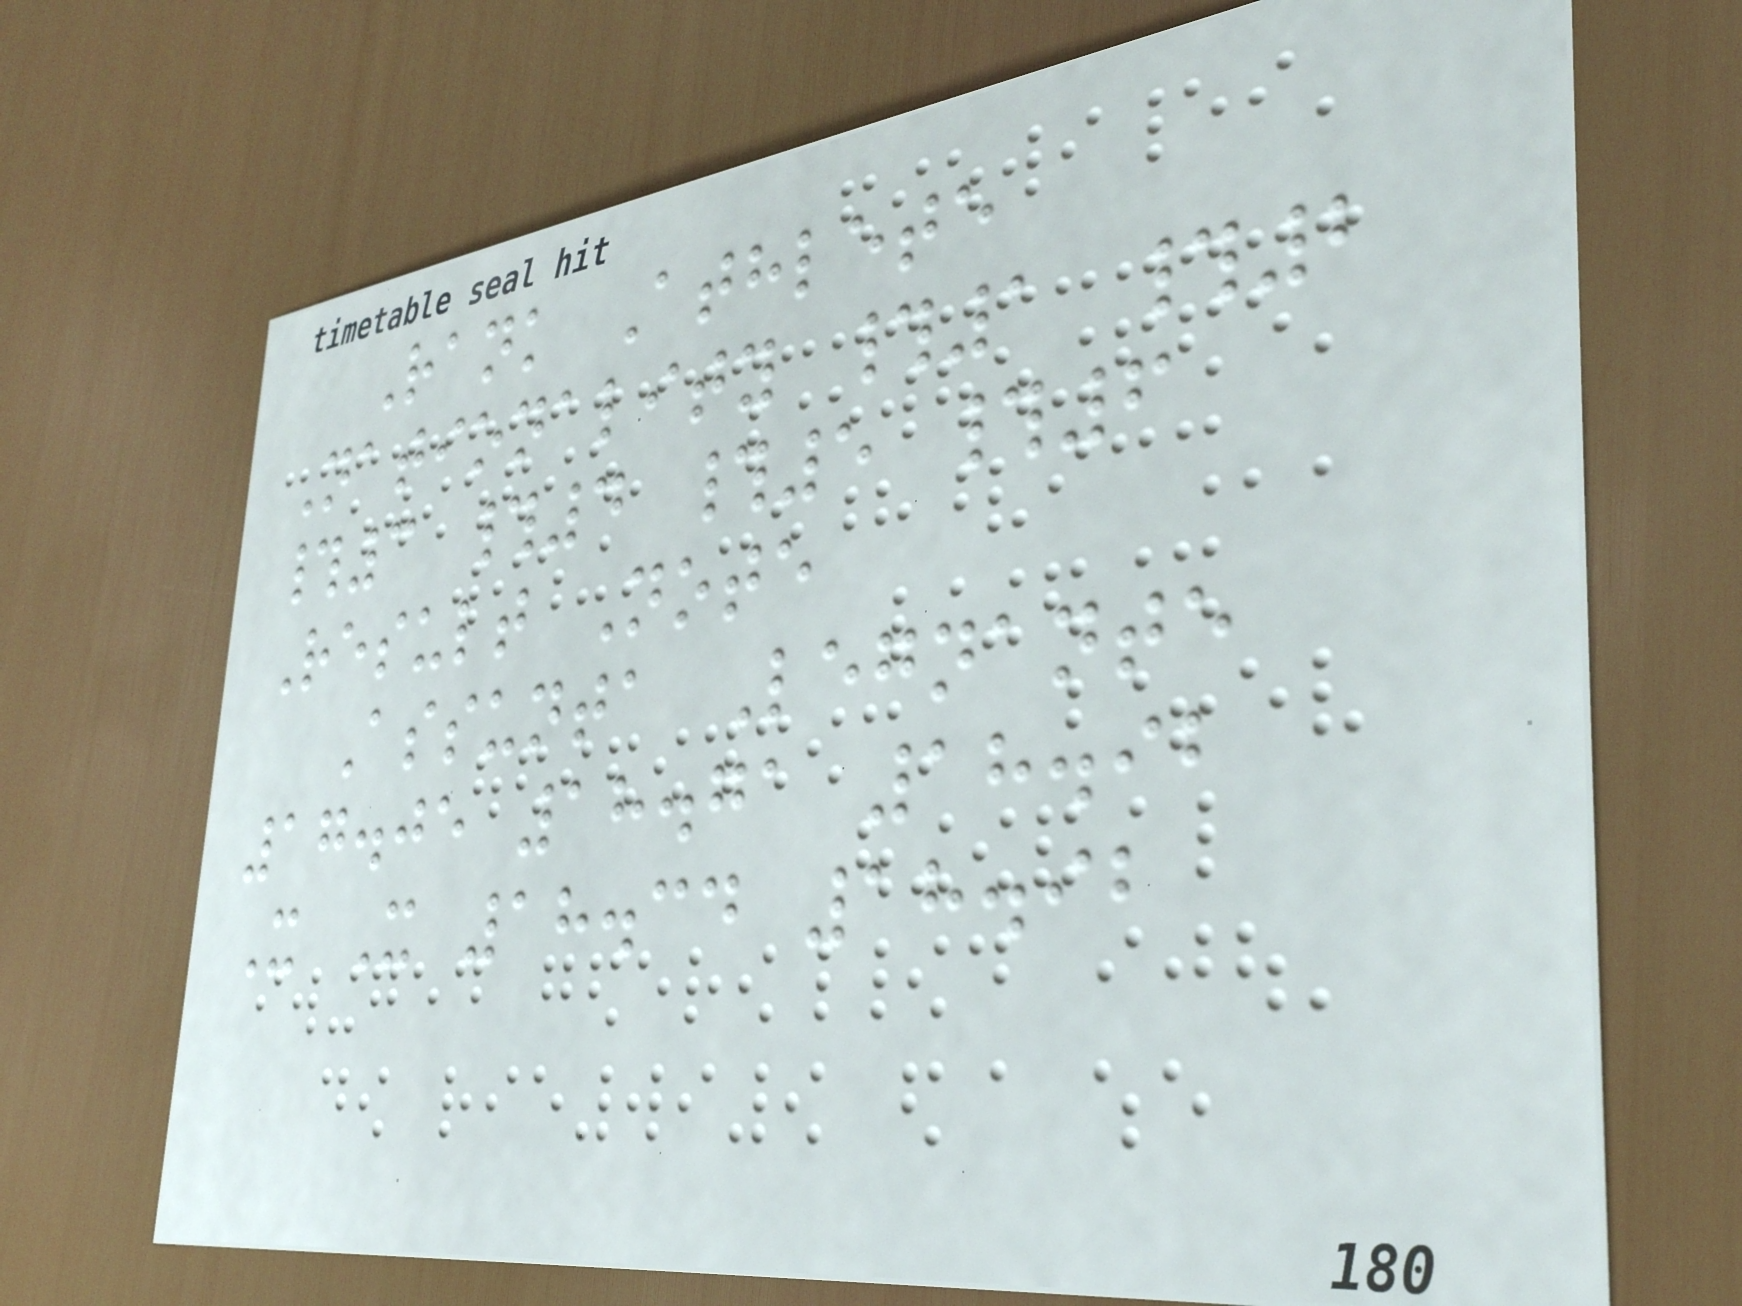Rank Athlete
Nationality #1 #2
#3 #4 #5 #6
Result Note
Assunta Legnante
17.05 18.71 18.92
X X 18.34 18.92
